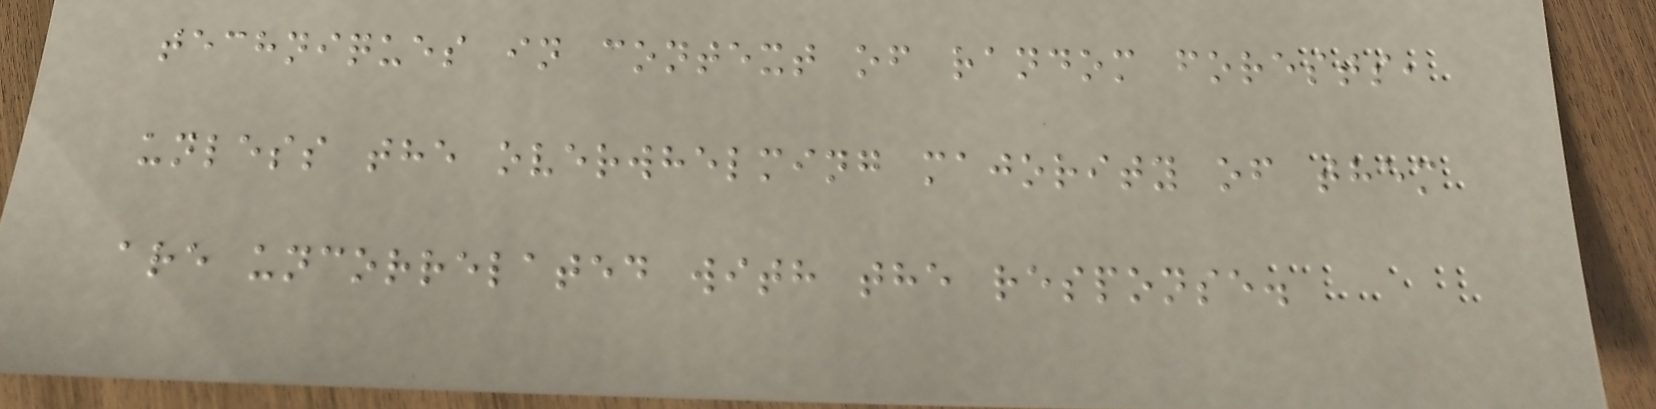techniques in context of random forests,
unless the overwhelming majority of them
are uncorrelated with the response.
